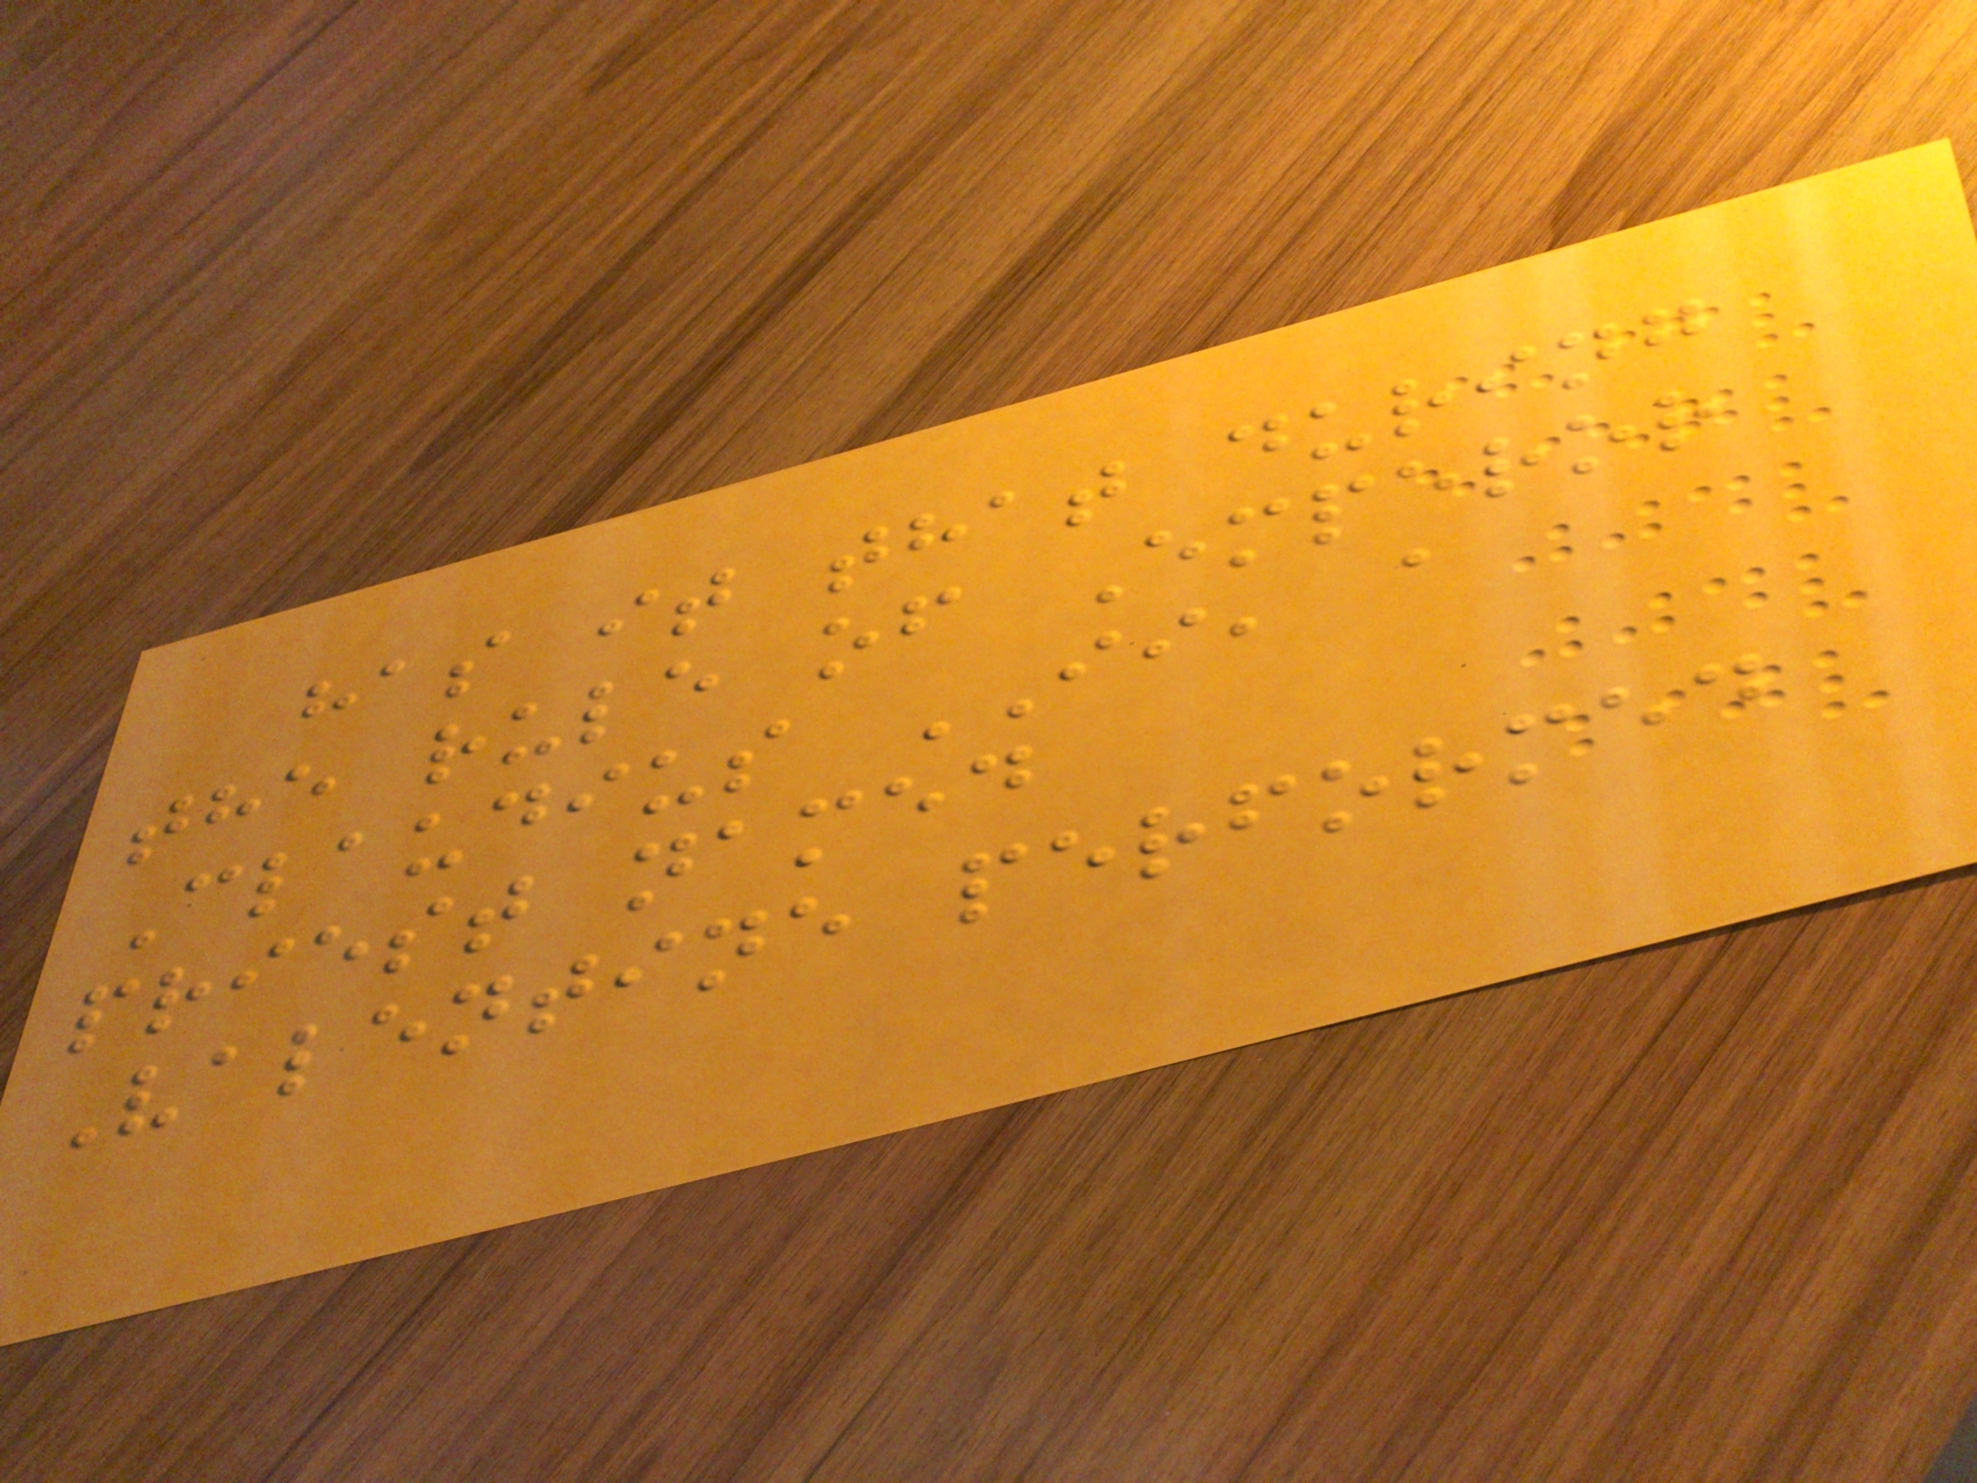has it that during
the rule of Emperor
Claudius II, a
priest named
Valentine performed
